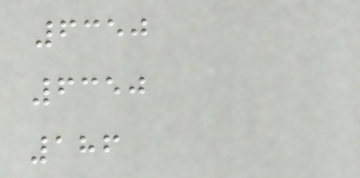6350
6350
186
